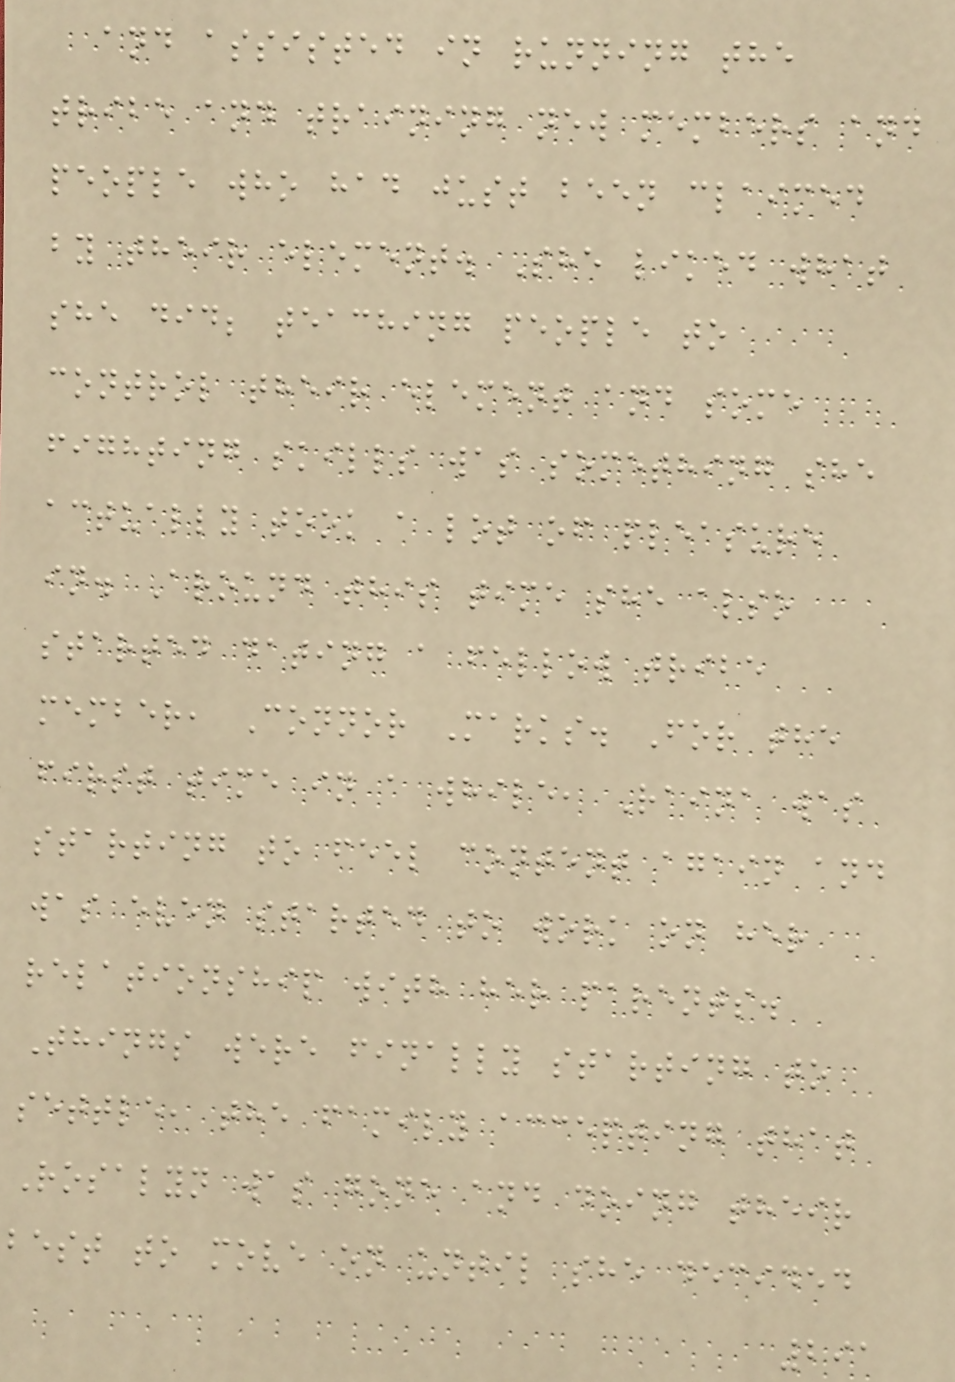and assisted in running the
tribe and training new members and
people who had just been claimed
by their element. She liked what
she did; teaching people to
control their element and some
fighting skills was something she
actually took a lot of pleasure
in. Around this time she also
started dating a fellow tribe
member, Connor Marks. For the
first time in a while, Raina was
starting to feel content again and
was even started to work on her
relationship with her parents.
Things were finally starting to
settle, the family accepting that
Rosalyn was gone and doing their
best to move on until she decided
291
